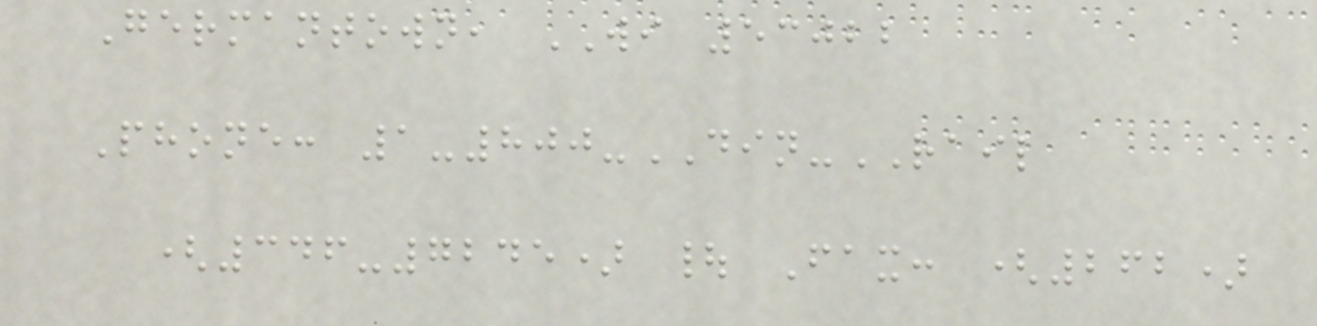Germantown, WI 53022
Phone: 1-800-DIN-RAIL
(346-7245) | Fax: (262)
